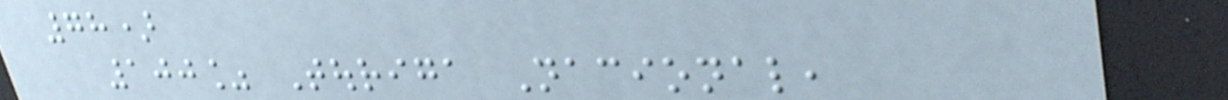78)
100% Touriga Nacional,
